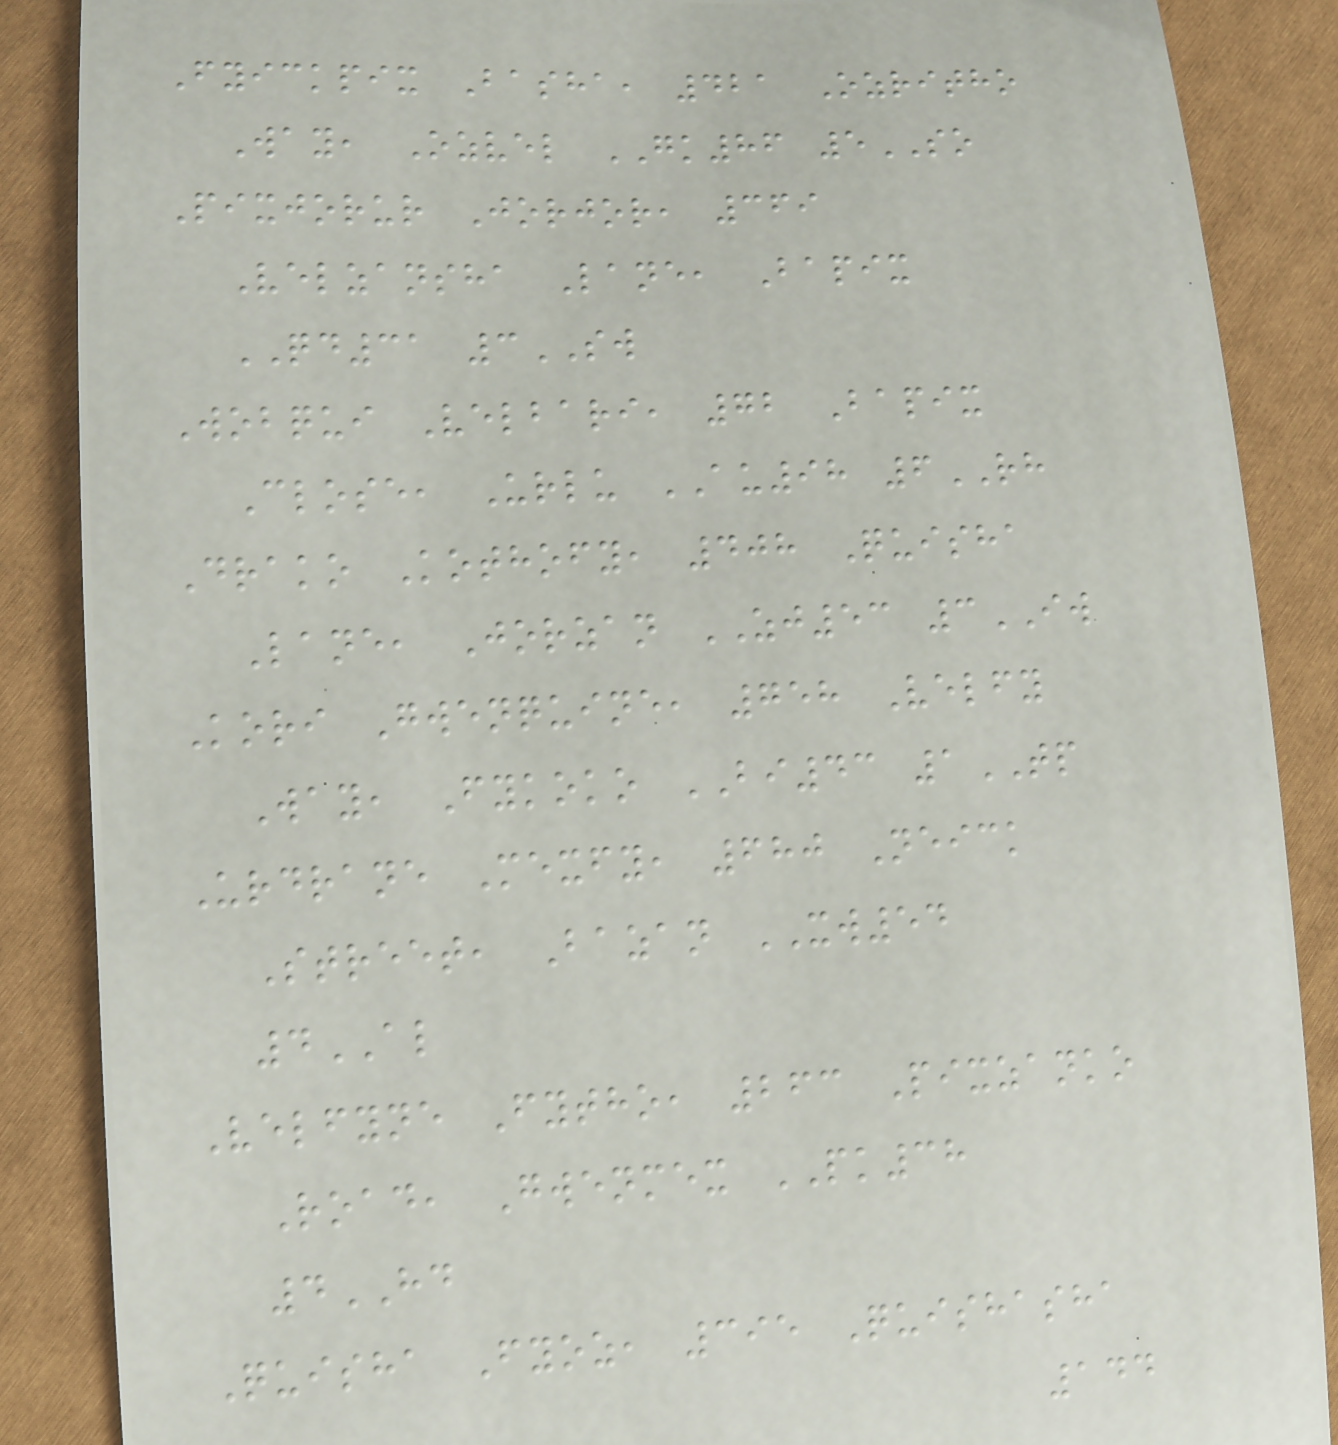Fyickpix Basha, 421 Ozritho
Way, Ozvel GK86 5SO
Pixjorur Jorjor, 369
Velzansha Lane, Bapix
QD31 3SW
Wobqui Velbari, 72 Bapix
Close, Urlu AU98 6RH
Drako Kothofy, 408 Quisha
Lane, Jorzan ZJ53 3IW
Kori Gwenquine, 758 Velfy
Way, Fykoko BI43 1TP
Urdrane Mexfy, 680 Neick
Street, Bazan XW54
4AL
Velfyne Fytho, 263 Pixzanko
Road, Gwenmex PK38
4HD
Quisha Fyoz, 395 Quishasha
144
